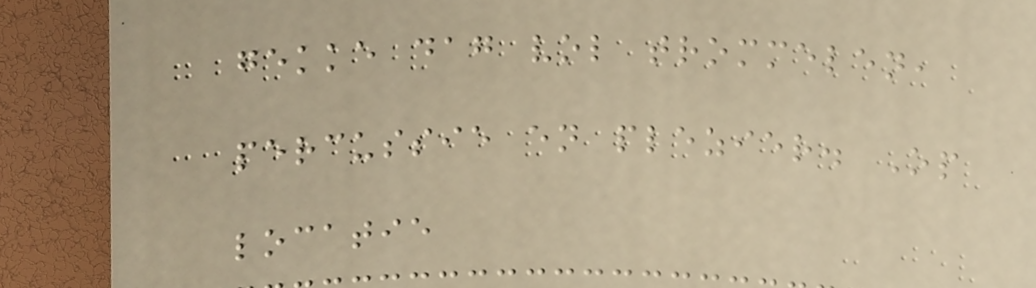gekke dag vol trommelen,
percussie en plezier. Op
locatie
